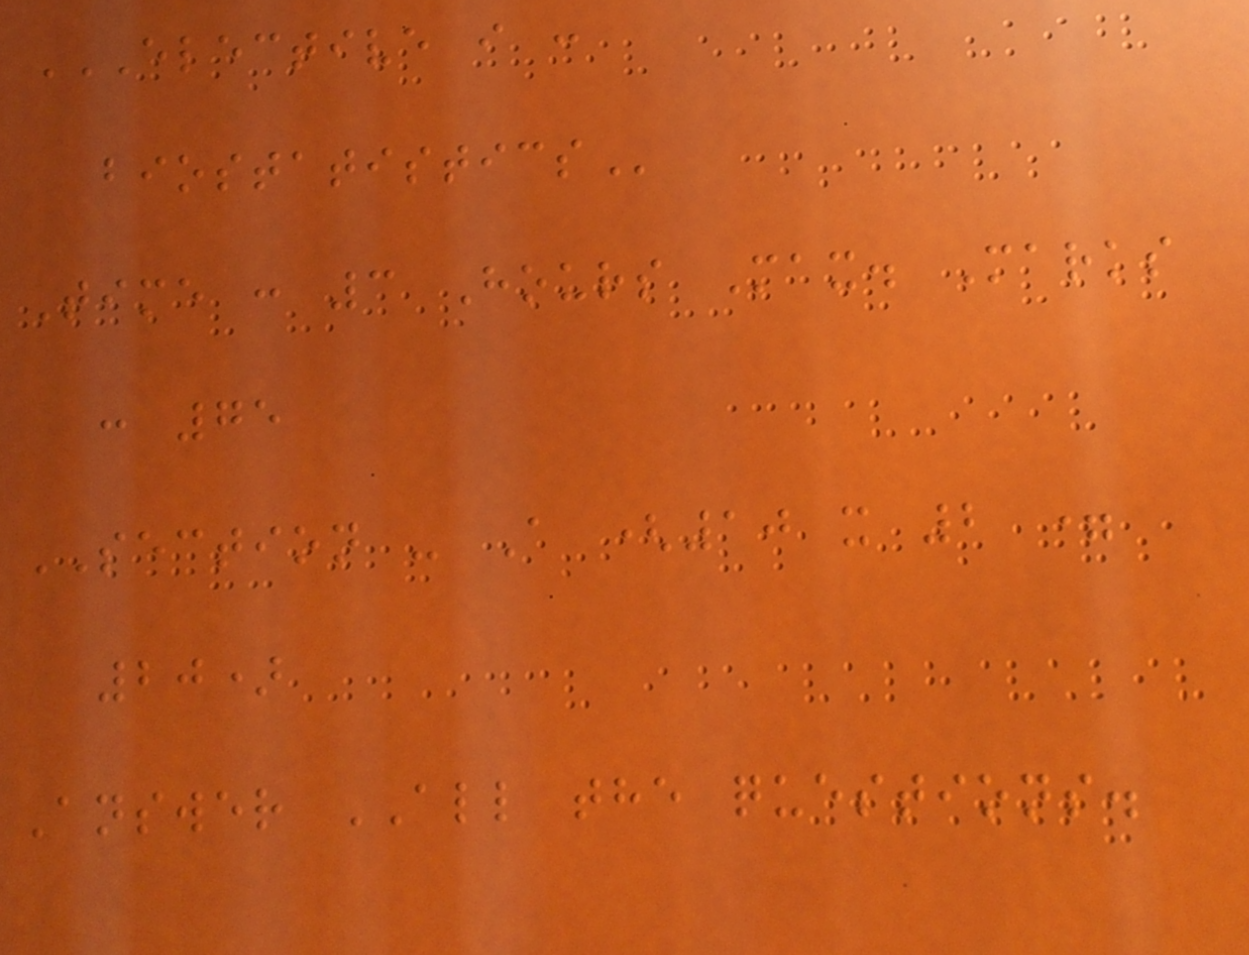ELECTIVE I :
BIOSTATISTICS
Time : 3 Hours Max. Marks
: 75
SECTION - A (10 x 2 =
20)
Answer ALL the questions.
